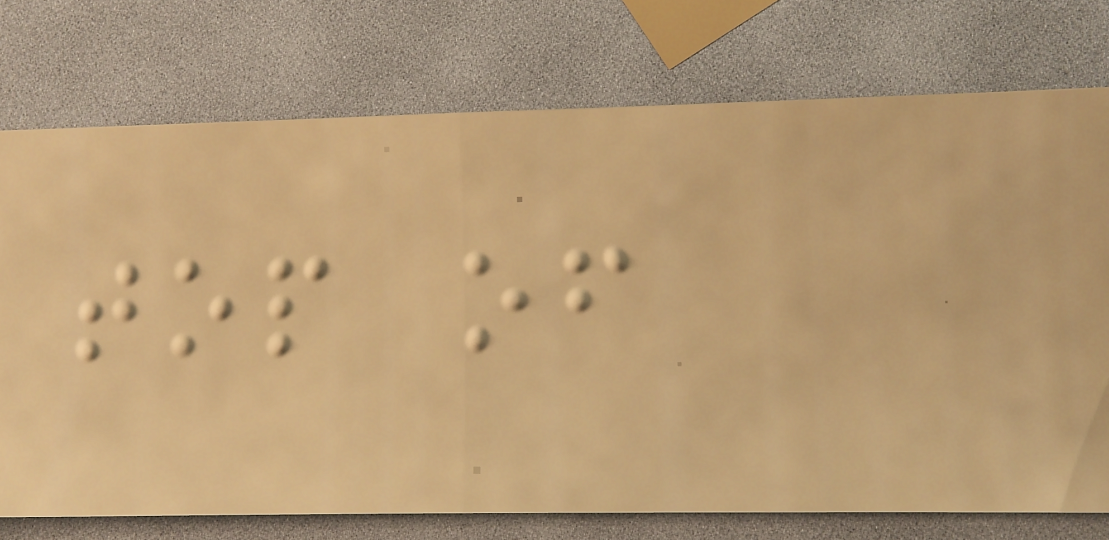top of
